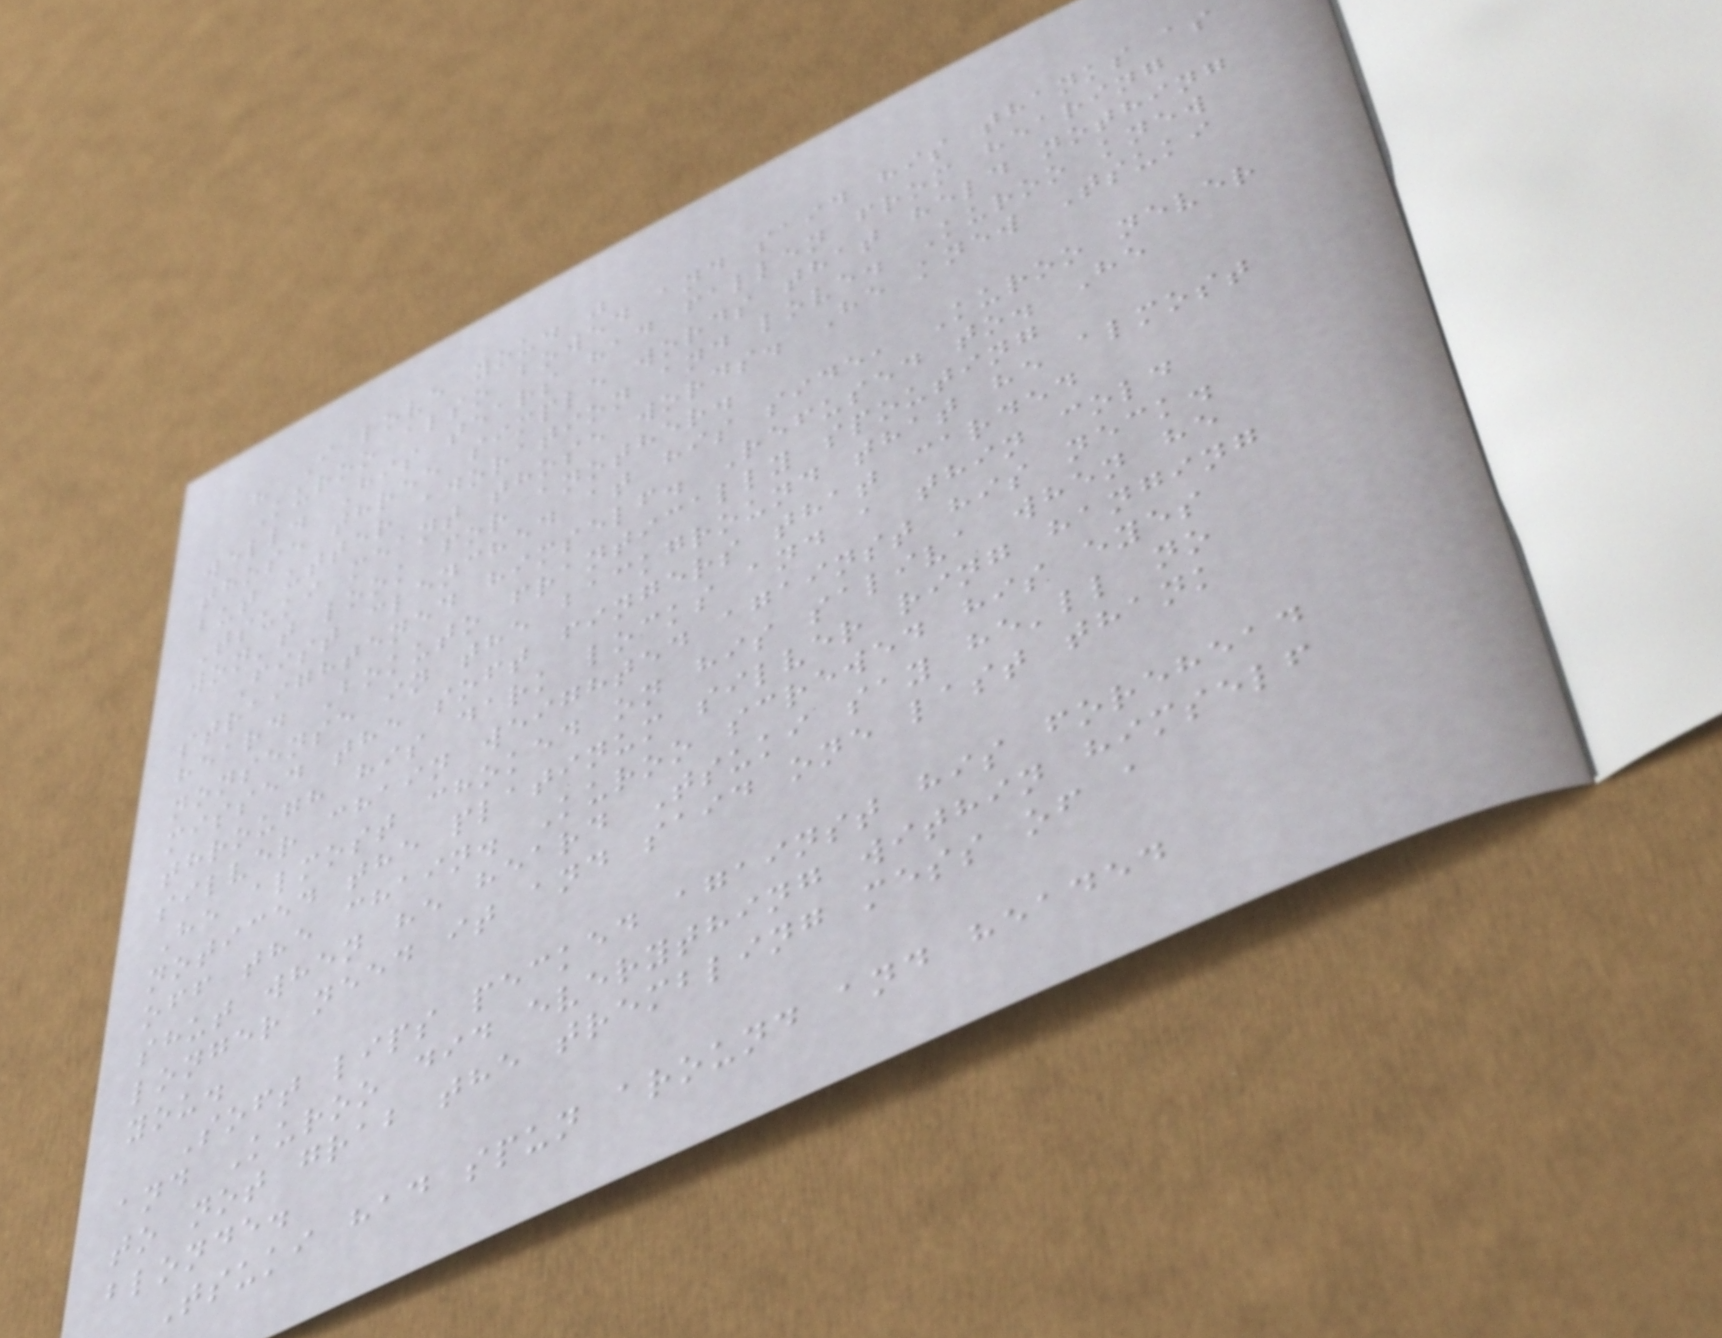" I love you. "
Kuroo also bowed and said his thanks as
well. His tears had fallen from hearing
those three simple words that held nothing
but utter adoration and love. Kuroo knew
Tsuki meant those words. He knew Tsuki
won't look for another.
Fist clenched at his side, Kuroo never
straightened himself. Refused to. He
heard Bokuto frantically spouting
nonsense in the background that he almost
missed the soft fingers that carded
through his dark locks and a thin cold
silver chain weighted against his neck.
He almost choked on his saliva when he
noticed the platinum silver ring hanging
off the chain. Kuroo screwed his eyes
shut when he heard Tsuki say he'll no
longer need it and said one last thank
you.
Soft lips pecked against his forehead
and Kuroo did everything within himself
to not grab the trembling mess of a
blonde.
Tsuki had spun around and headed
